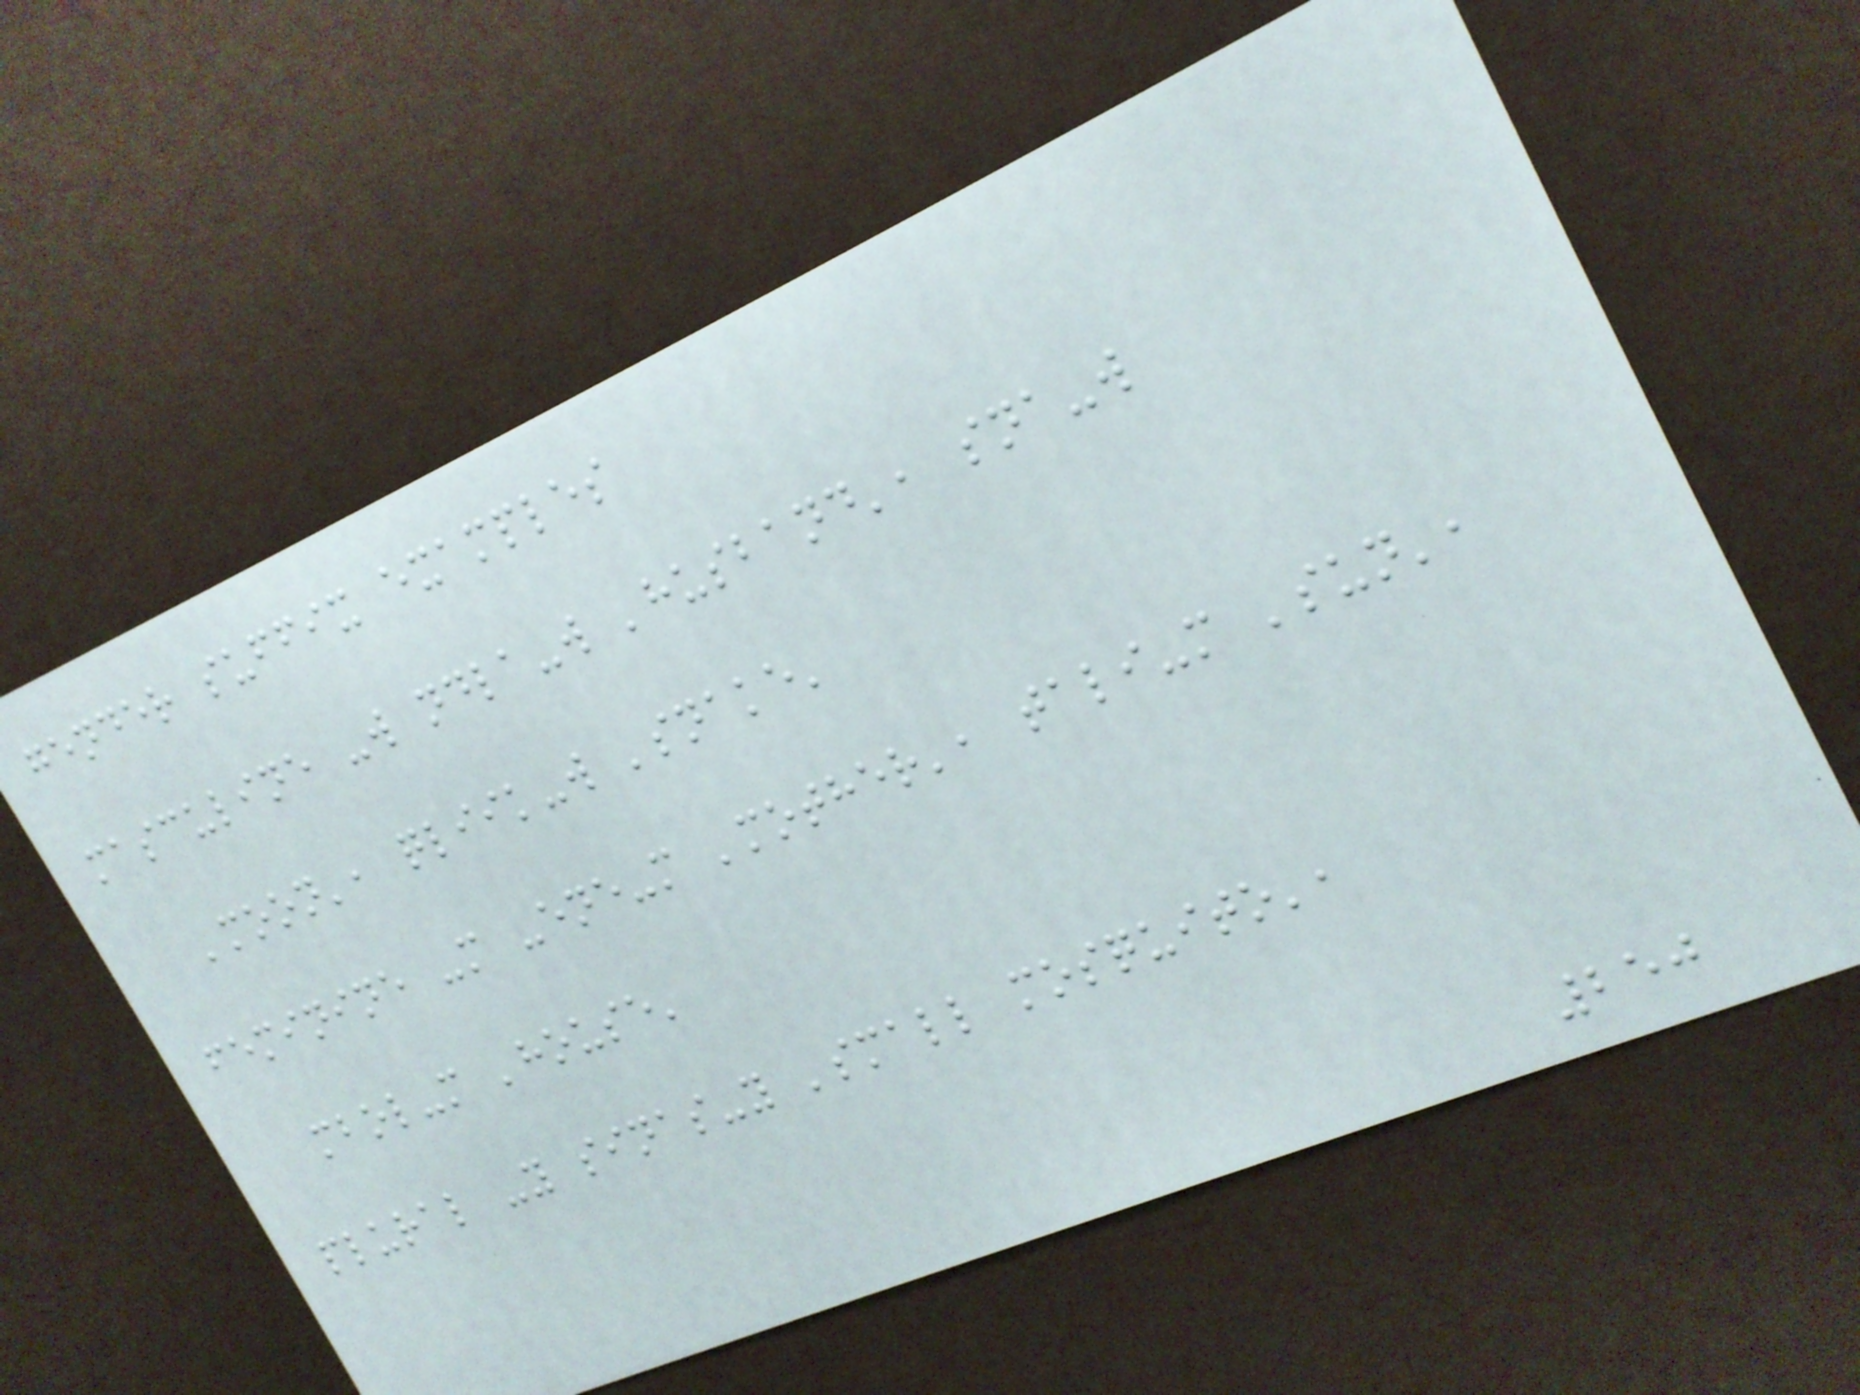gender suffix examples
masculine -w ndla-w 'husband', sna-w
'moon', qliik-w 'snake'
feminine -m -ene-m 'mother', tali-m 'sun',
mbol-m 'house'
plural -y sinas-y 'small mosquito',
250
